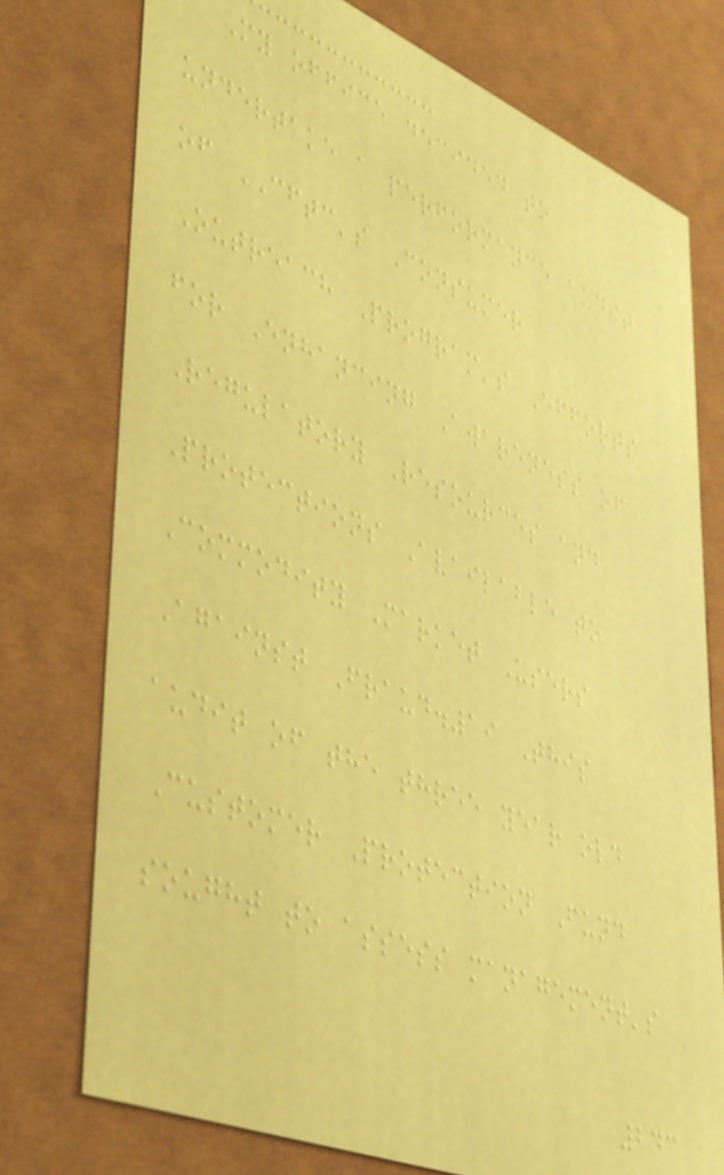My office decided to
undertake a performance audit
of CFTC's Consumer
Outreach Program's Efforts
for Enhancing Awareness of
Regulatory Resources and
Protections Available to
Commodity Market Users
Against Fraud.19 This
audit of the three year old
Customer Protection Fund
sought to assess management's
243
